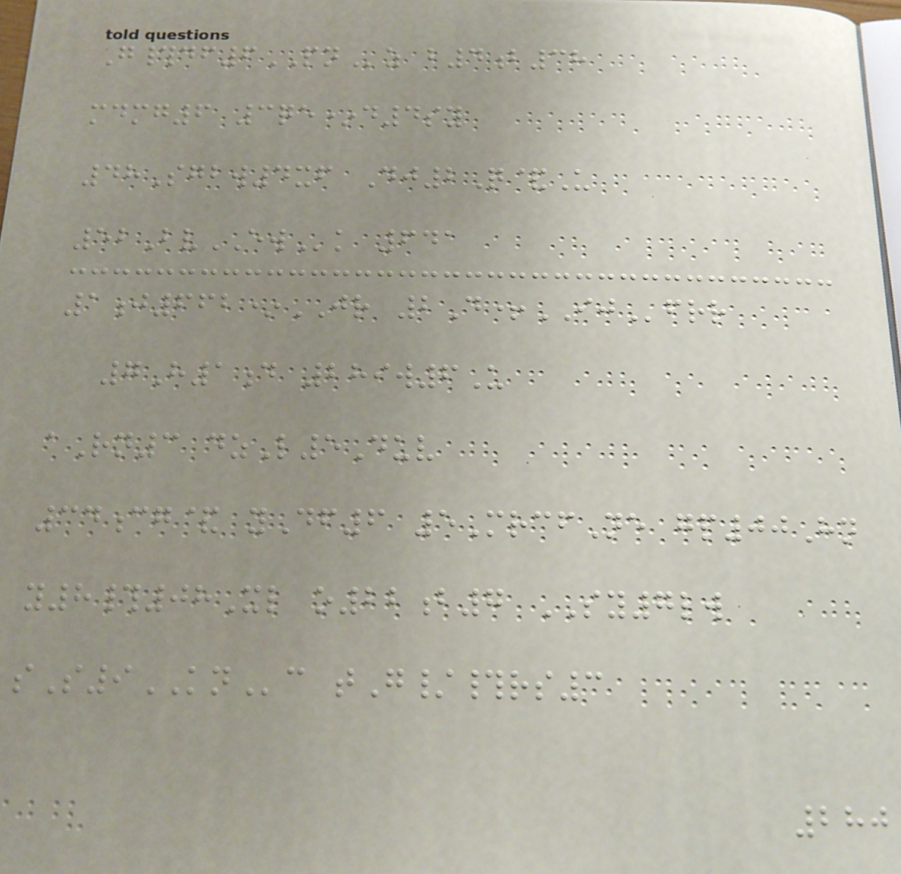G#df6PNz b4b38
mdmg6 3qe*d4sy
48Sgbw4xf Dj2Q&U
52BvEWk 641
1j662*JR 2D+IJfrr
7H1d 289w6U
aRn3 dzL5Duv
34cg& yDf6 5MrcfNe gp00Hn
y8#08Xl o22b7 SY7lw
sS9KNc tG/#rs3
280
